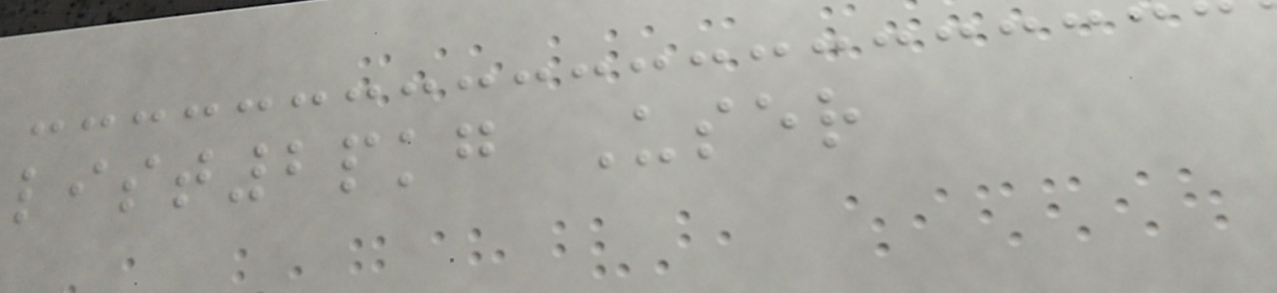list2pkg User
